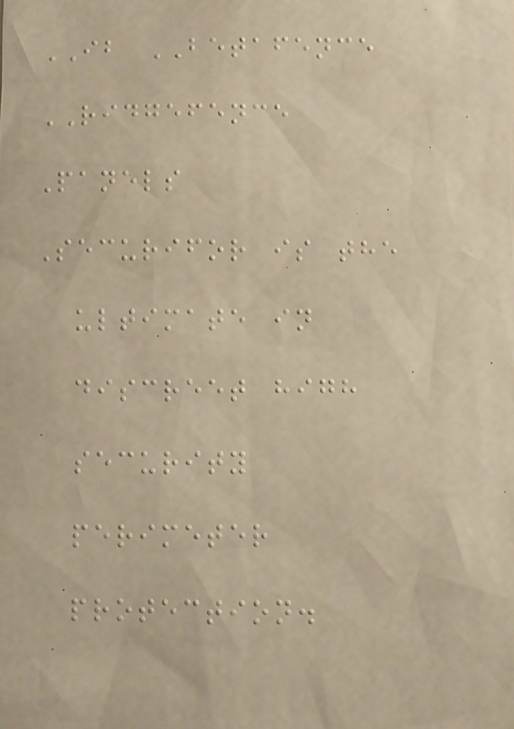IB BETAFENCE
RIDGEFENCE
Panels
Securifor is the
ultimate in
discreet high
security
perimeter
protection.
